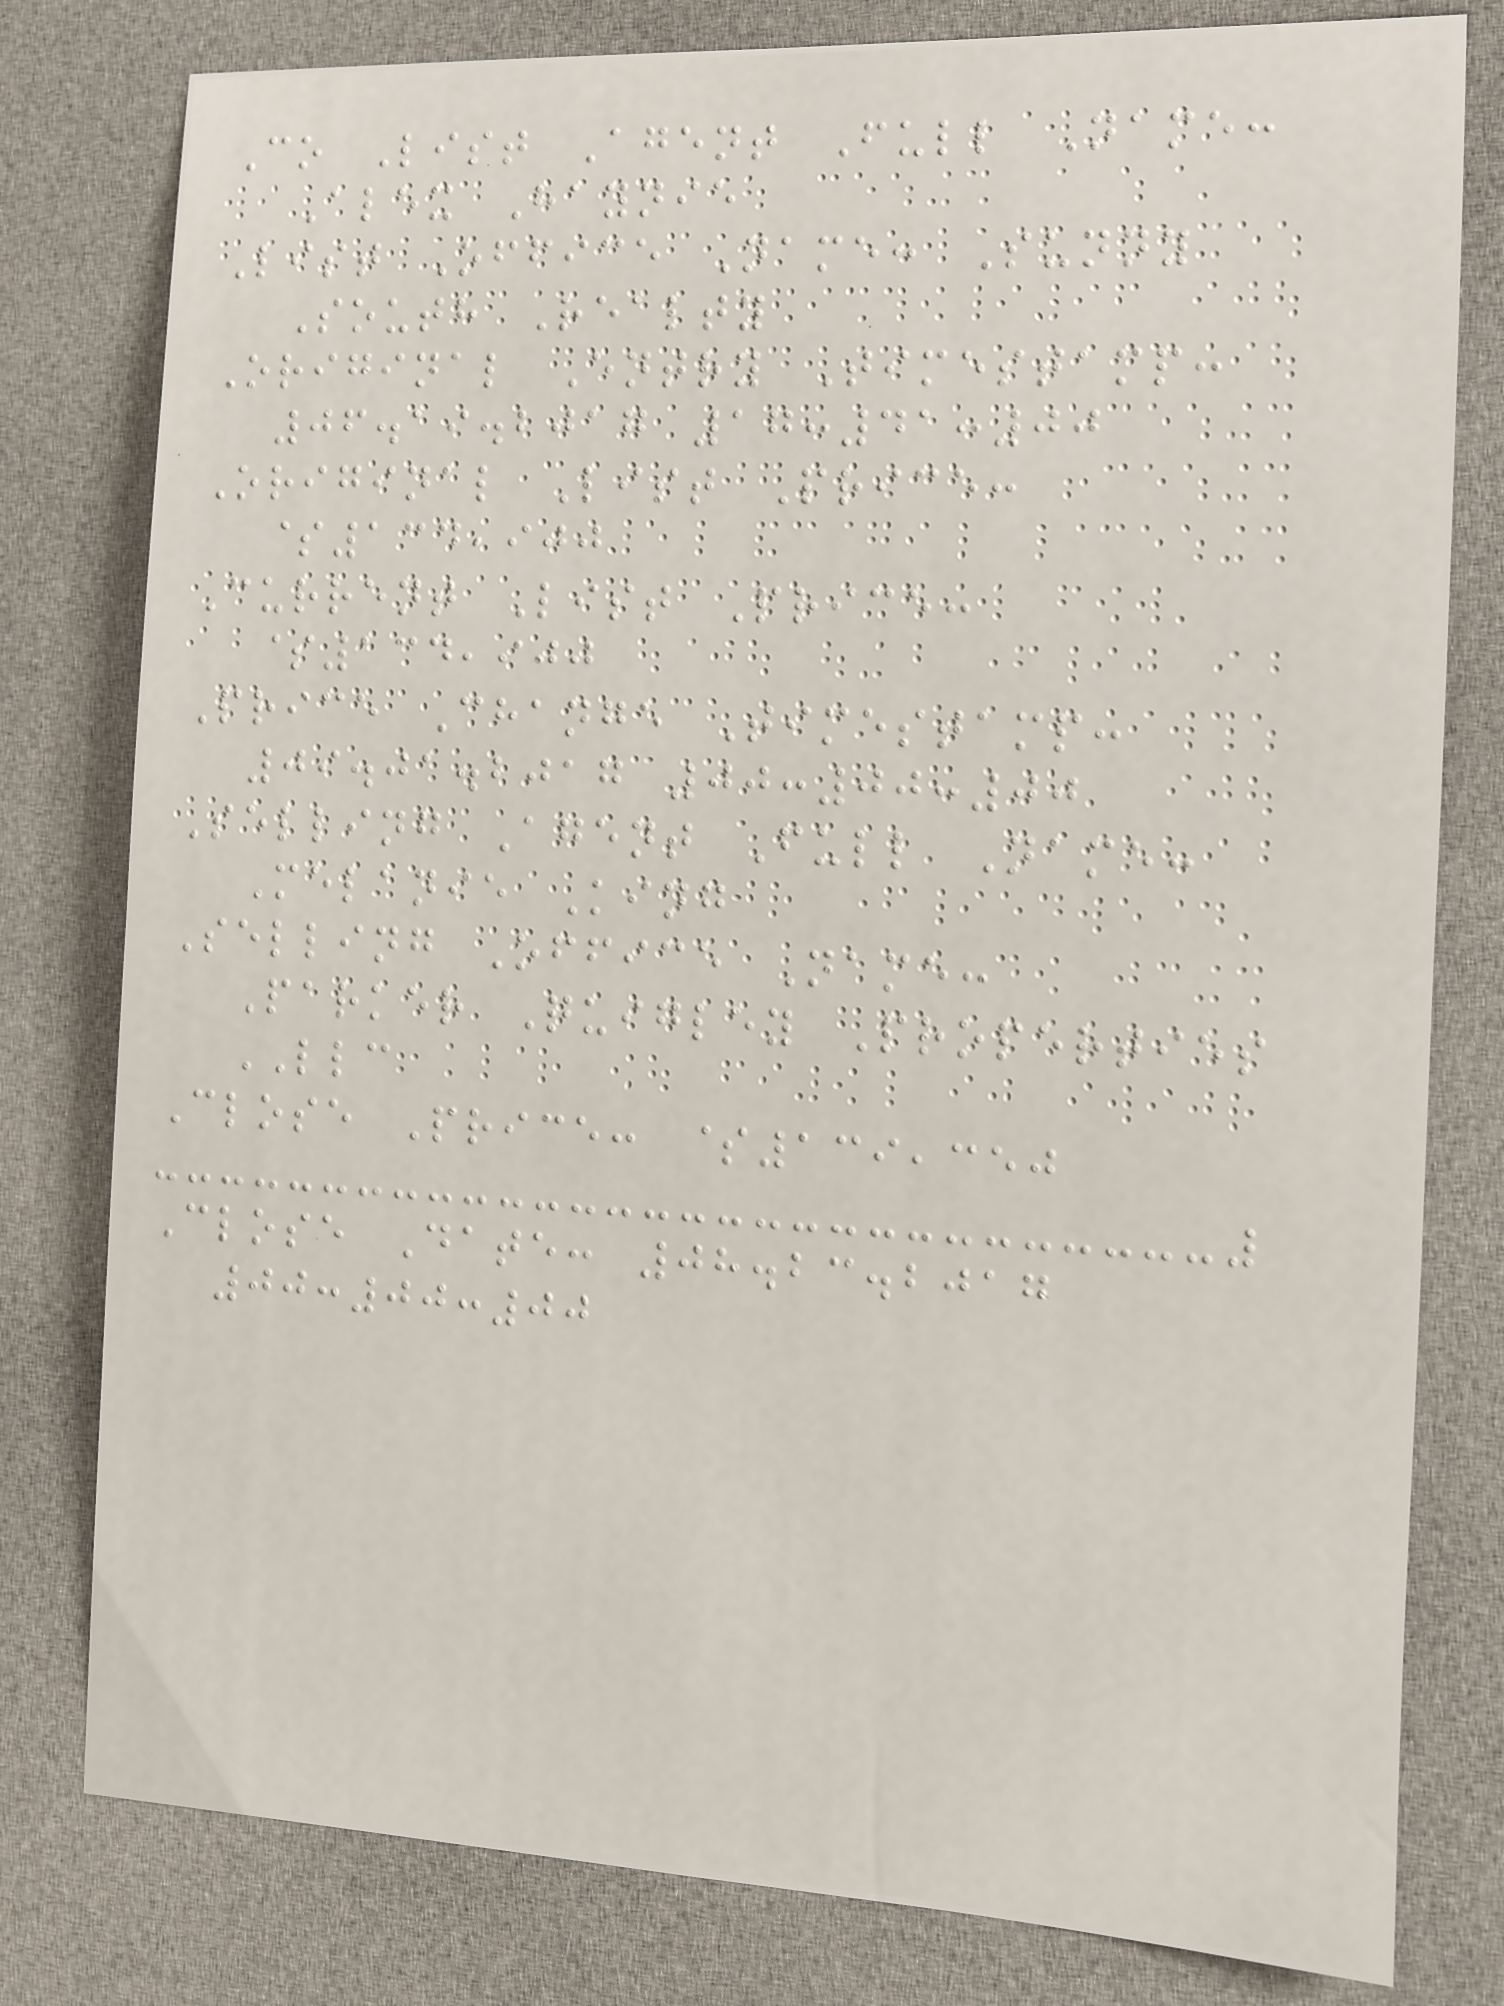Co List Agent Full Name:
Alex Haynie
List Office Name: Sunny
South Realty
Original Entry Timestamp:
06.19.2017 17:41:00
Original List Price:
$134,900
Current List Price:
$134,900
Price Change Timestamp:
09.01.2017 00:00:00
Selling Agent Full Name:
Melanie King
Selling Office Name:
Parker Quigley Properties
LLC
Close Price: $139,350
Close Date: 08.23.2017
00:00:00
